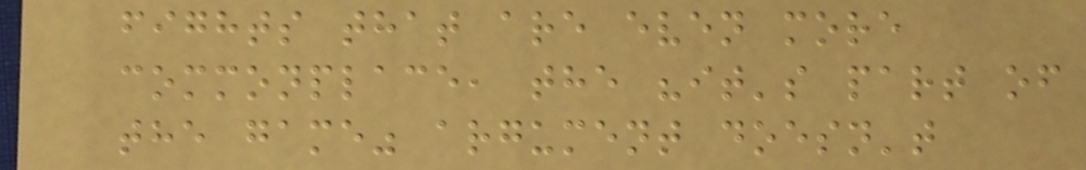fights that are even more
commonplace, the "it's part of
the game" argument doesn't
